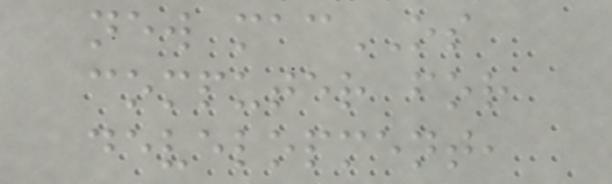new macOS
computer for
development,
